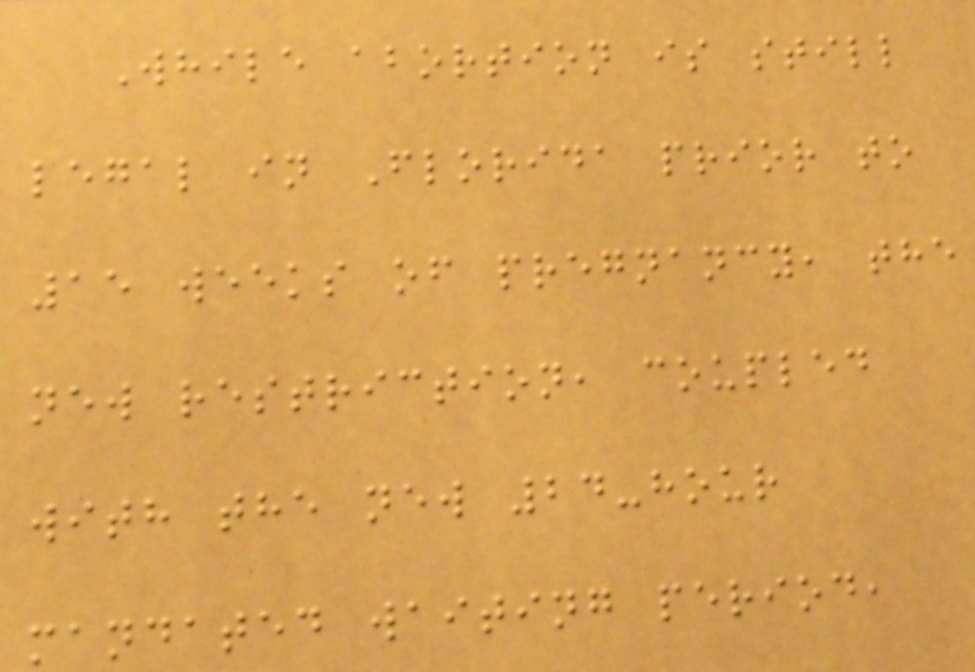While abortion is still
legal in Florida prior to
15 weeks of pregnancy, the
new restriction, coupled
with the new 24-hour
mandated waiting period,
